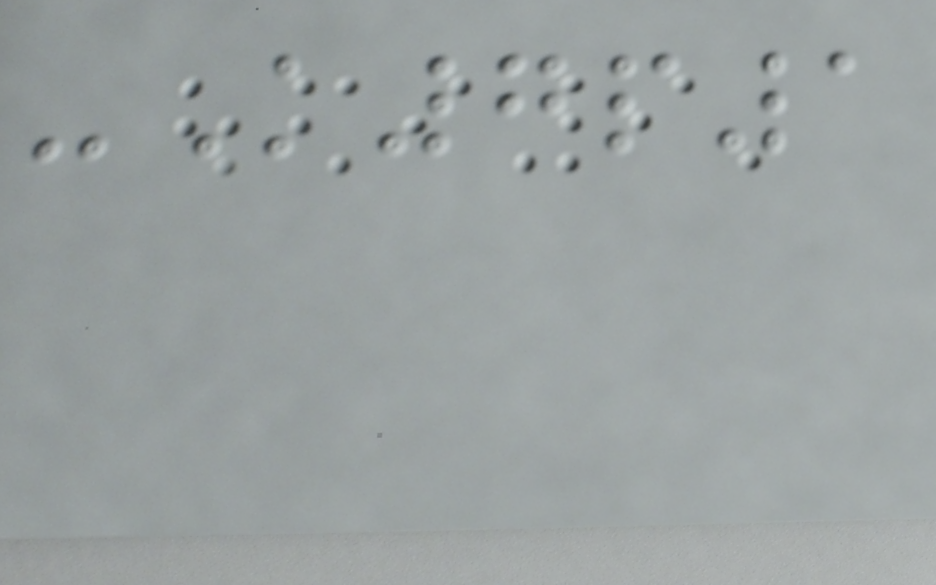-K7p1
